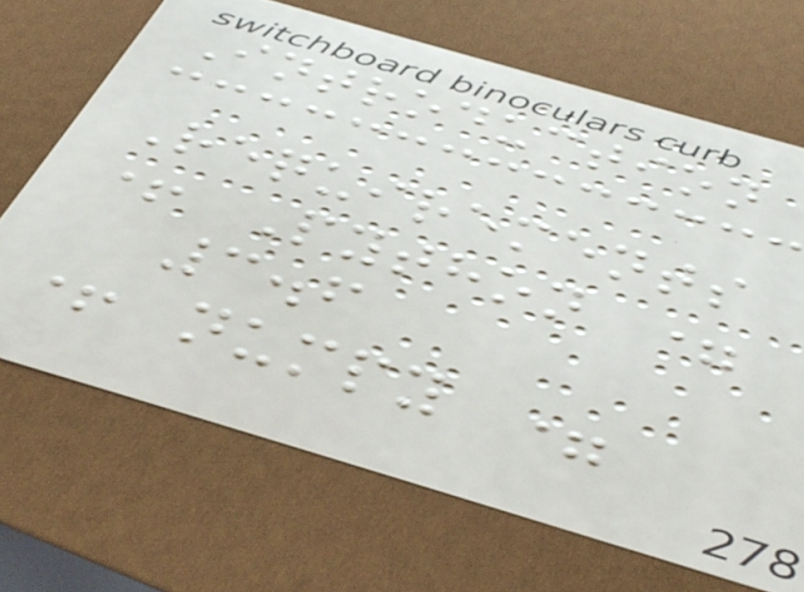Introduction
Requirements
+ Python =
3.6
+ numpy =
